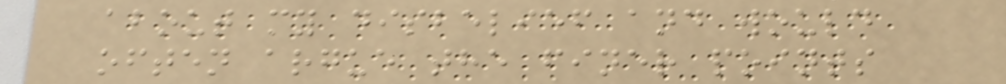about my disbelief and would
often argue the finer points
